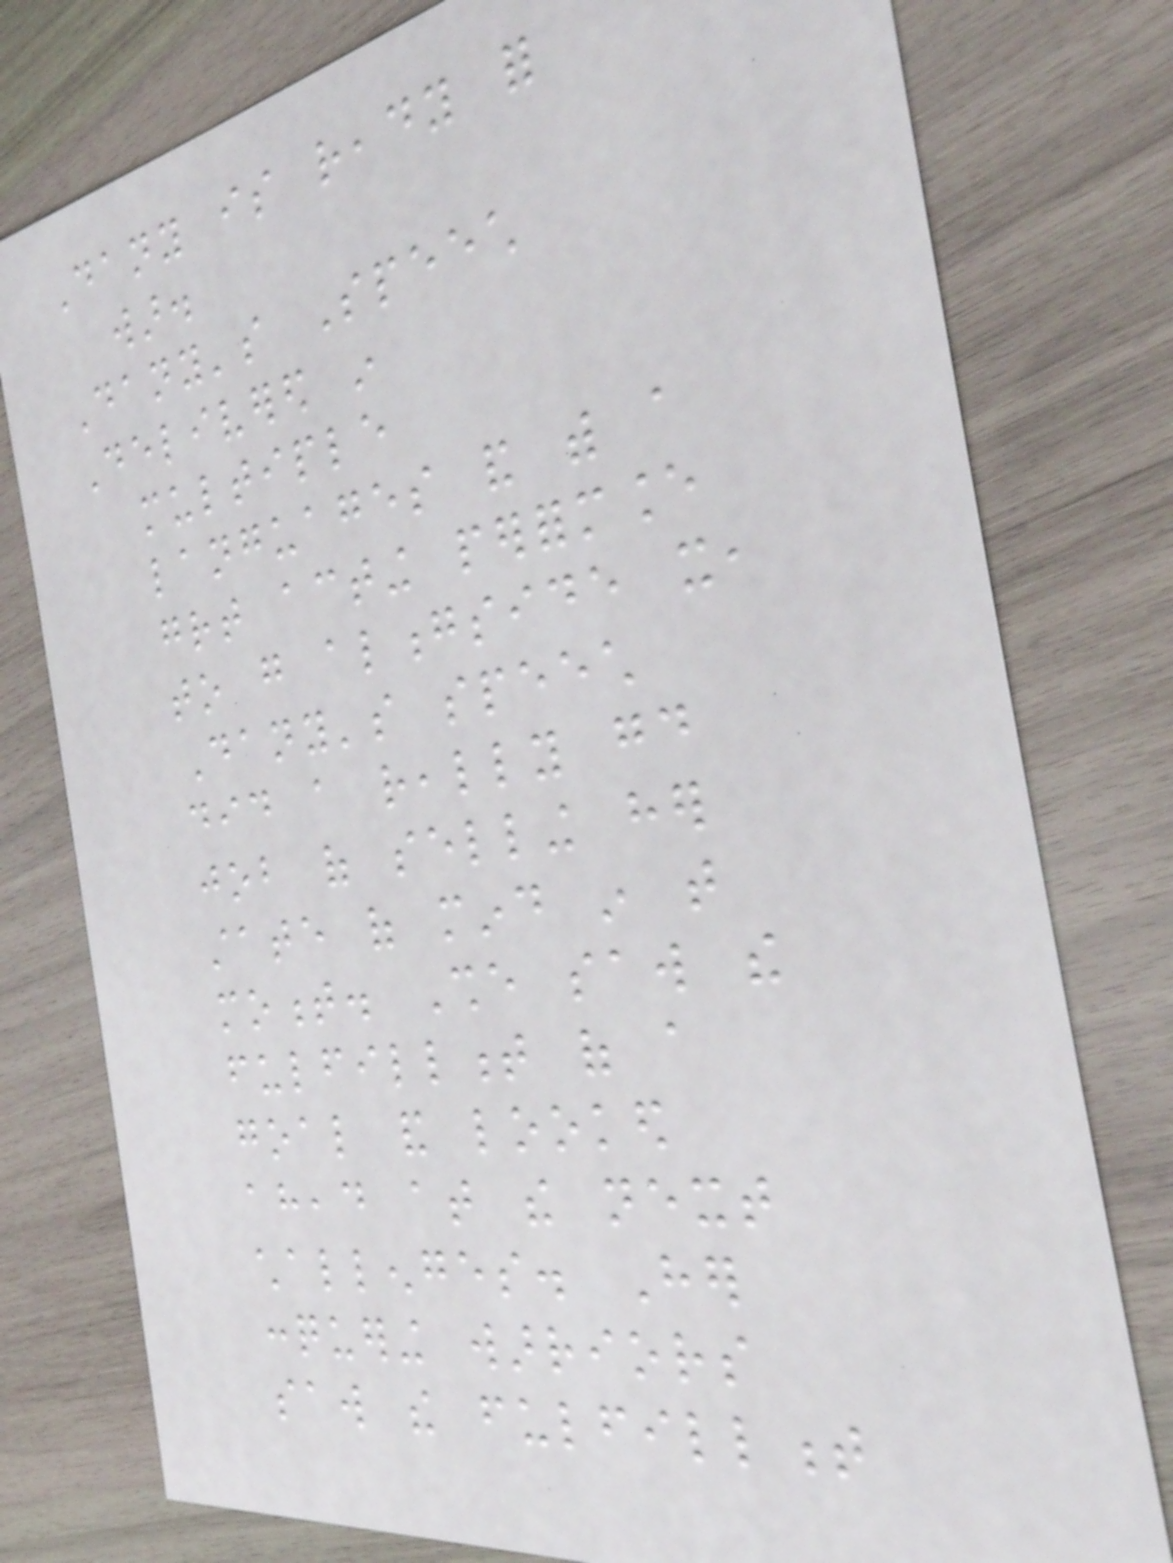Dany is ready for
war.
Dany's Speech
Delivered in
multiple
languages and with a
great acting performance
to go alongside it,
Dany's speech
did a really good
job of selling her
state of mind in that
moment. She saw the
fulfillment of a
goal and looked
ahead at the next
challenges. Her
conquering warriors
saw the fulfillment
